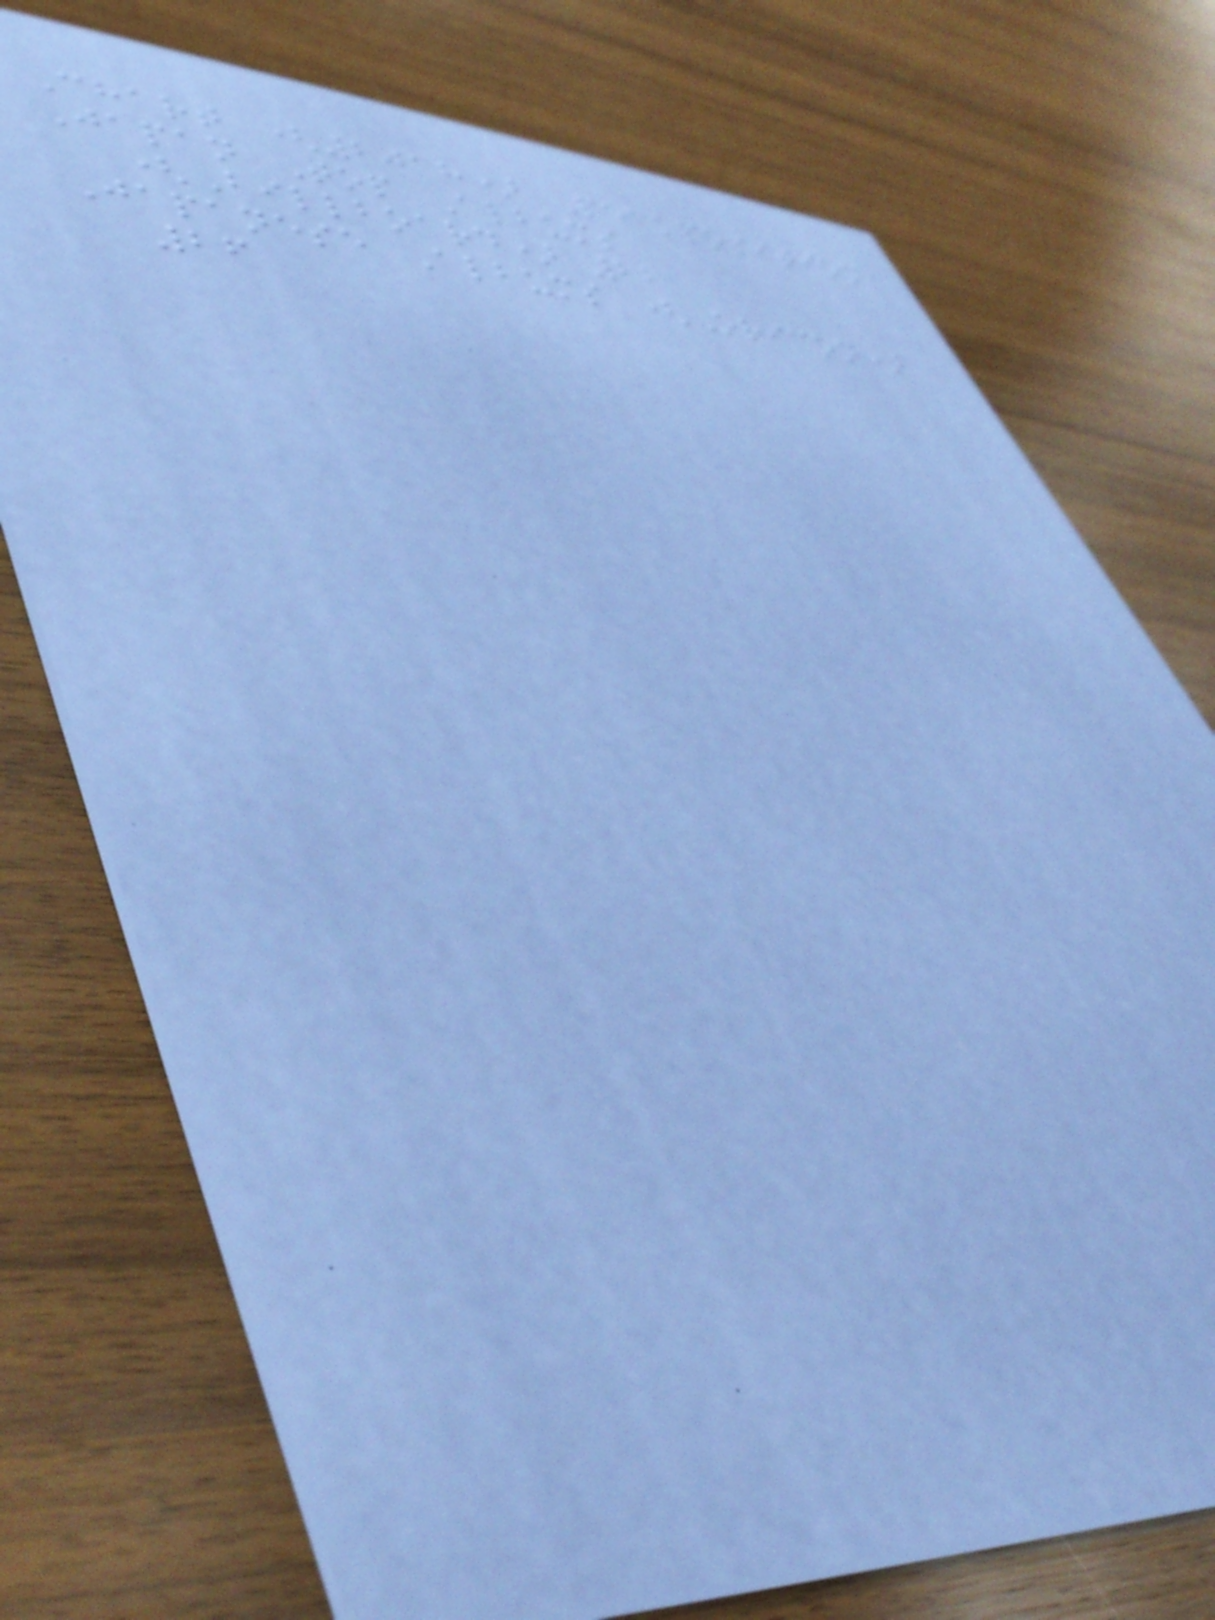Chart (2018) Peakposition
Japan Top Albums
(Billboard) 22
Japanese Albums (Oricon)
26
